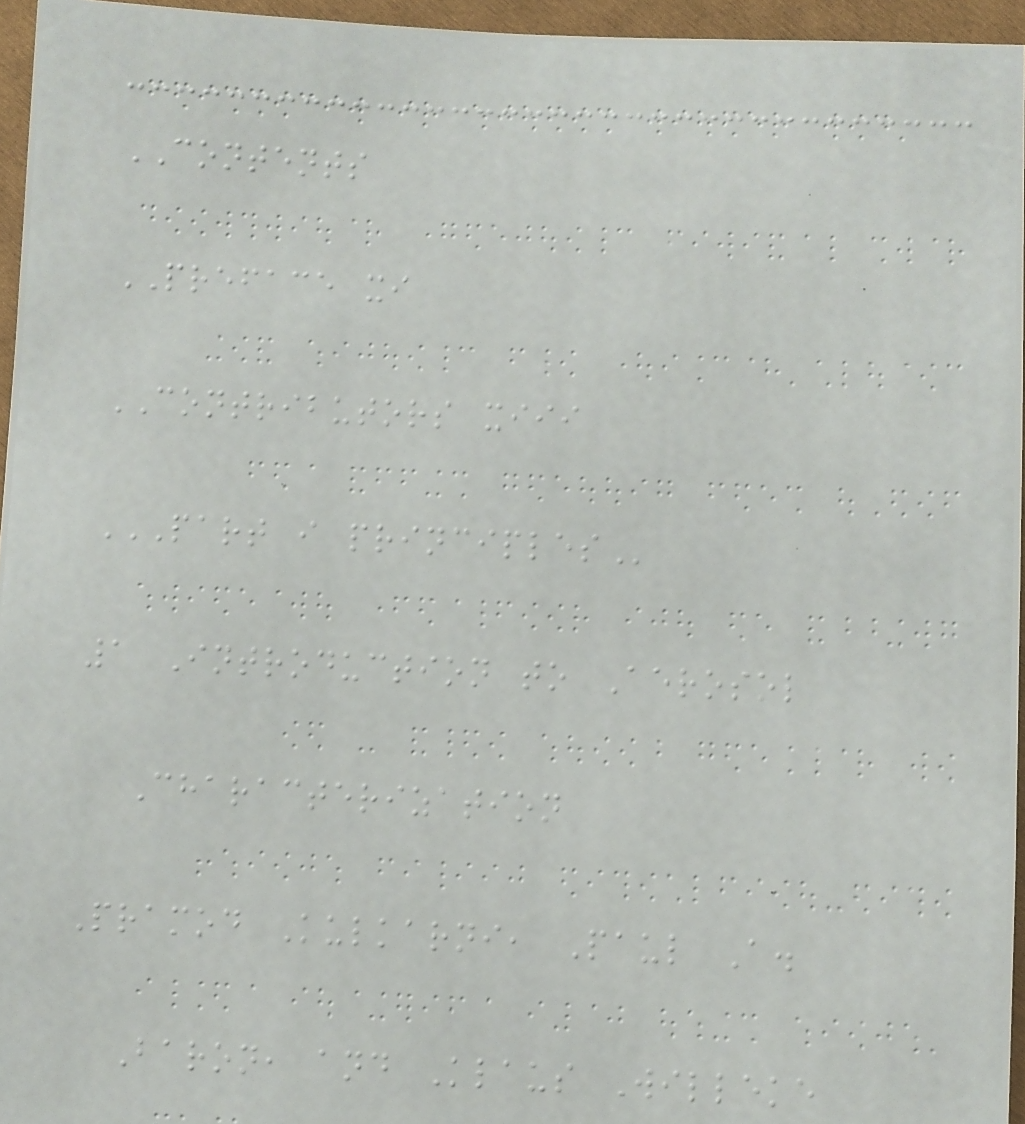CONTENTS
PREFACE xi
CONTRIBUTORS xiii
PART I PRINCIPLES
1 Introduction to Aerosol
Characterization
Pramod Kulkarni, Paul A.
Baron, and Klaus Willeke
